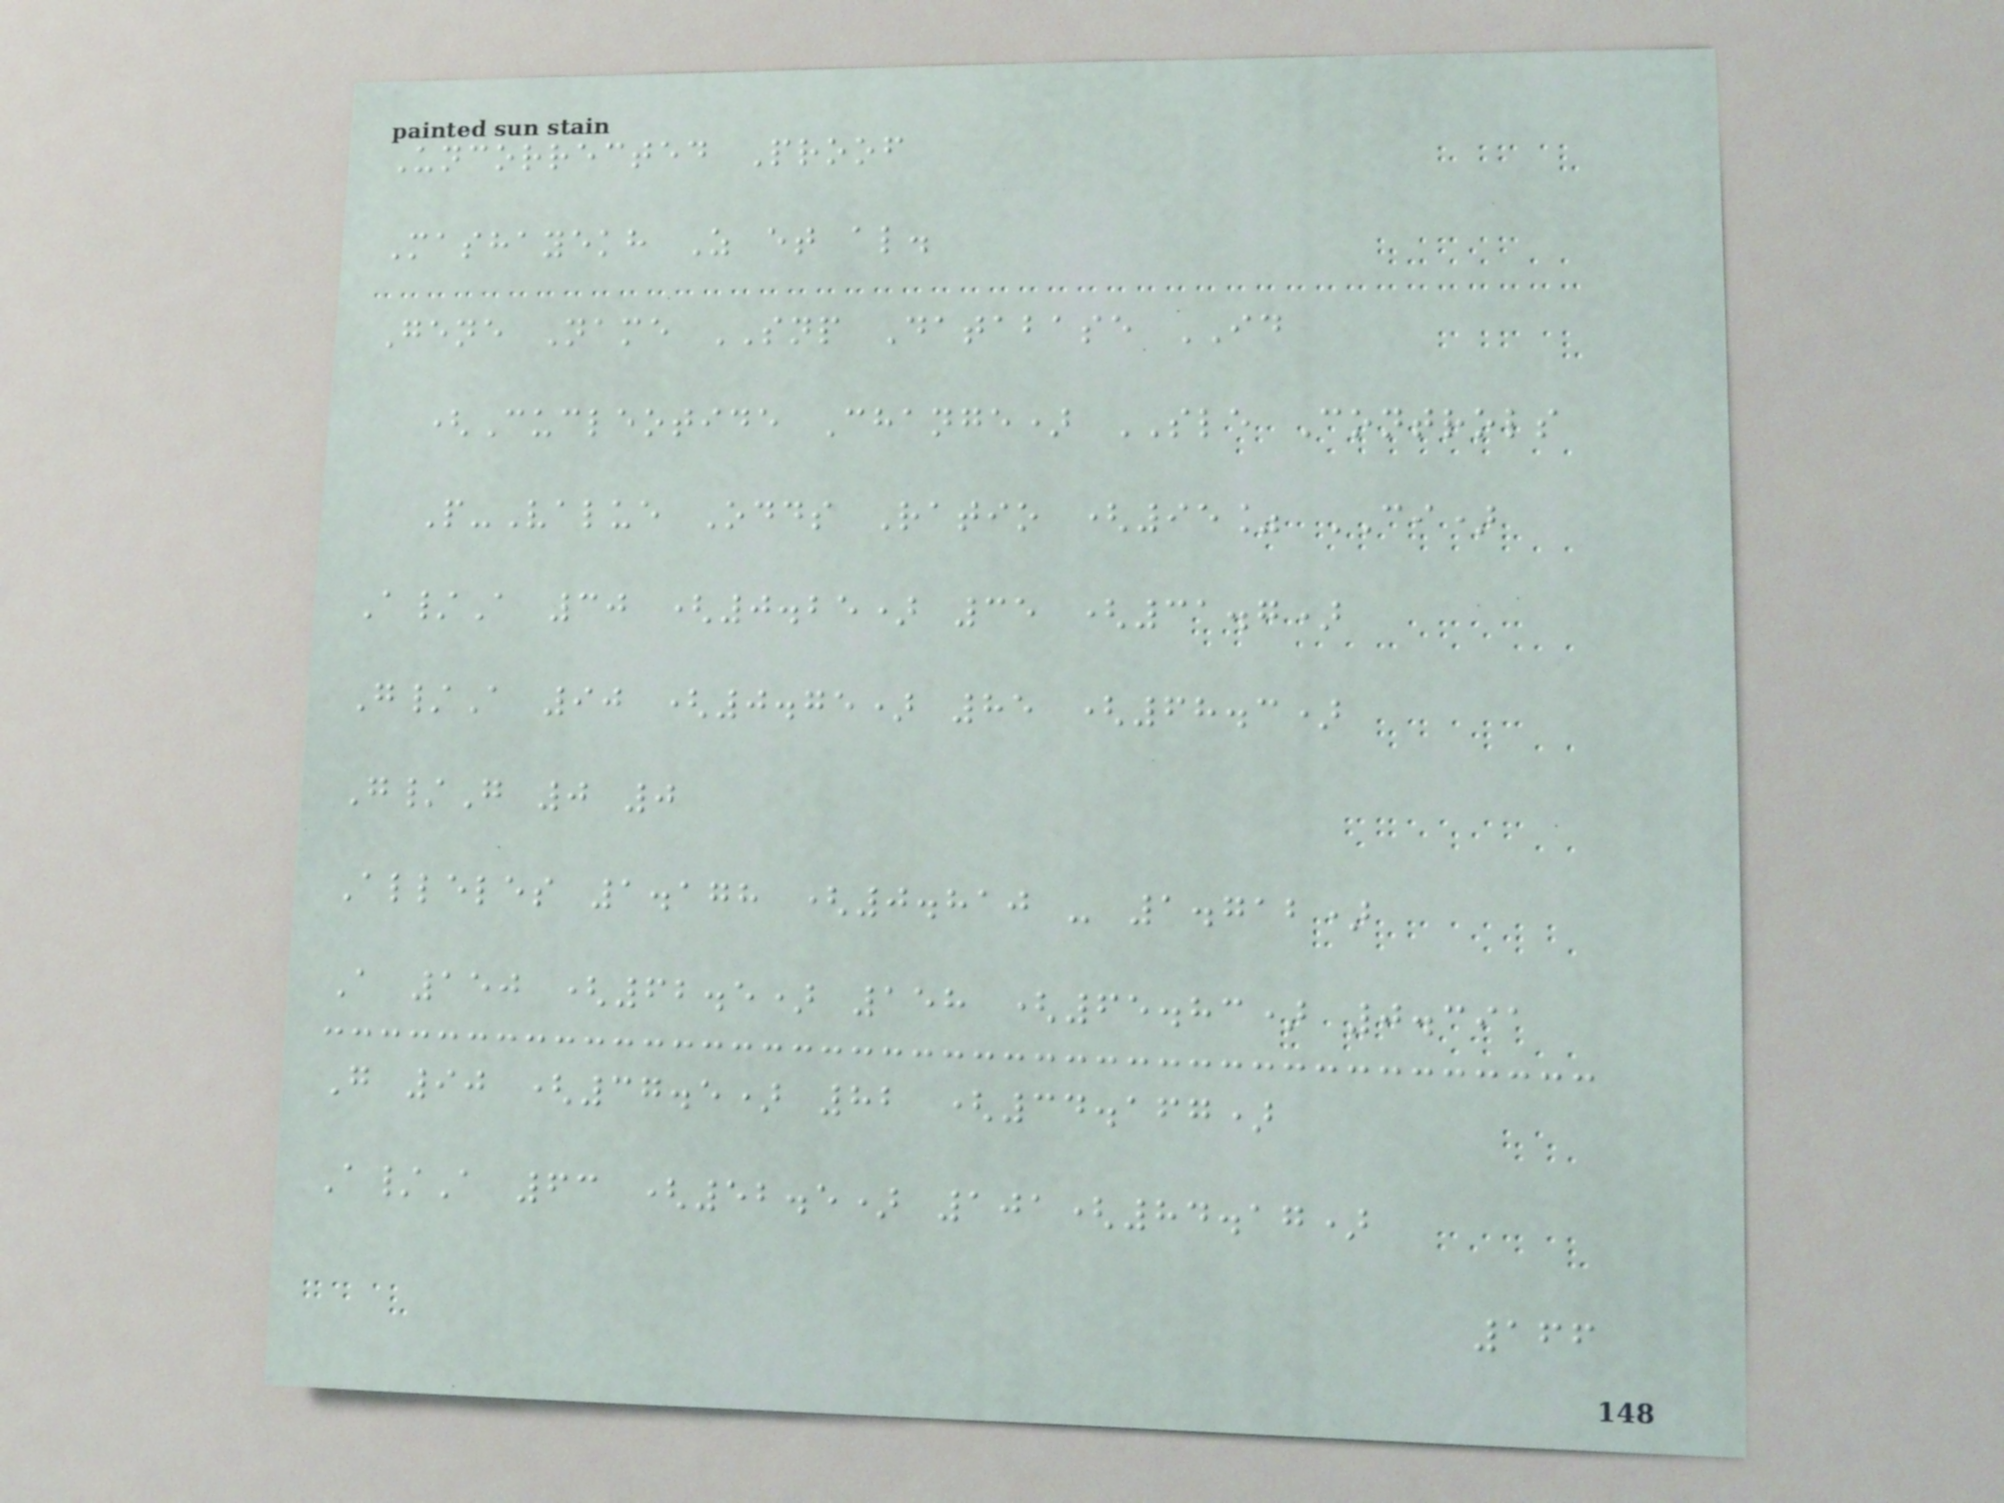Uncorrected Proof
Mashayekh Z et al.
Gene Name SNP Database ID
(Cucleotide Change) SLE Controls
P-Value Odds Ratio (95% CI)
A/A 30 (0.25) 35 (31.7)
G/A 90 (0.75) 85 (68.3)
G/G 0 0
Alleles 1.178 (0.810 - 1.712)
A 150 (62.5) 158 (65.83) 0.391
G 90 (37.5) 82 (34.167)
A/A 63 (52.5) 101(84.17)
166
